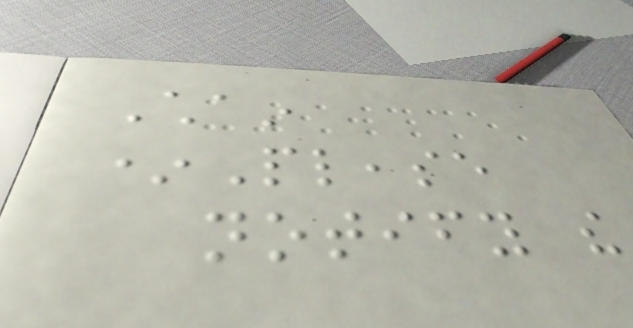Chain
*Please
notify the
